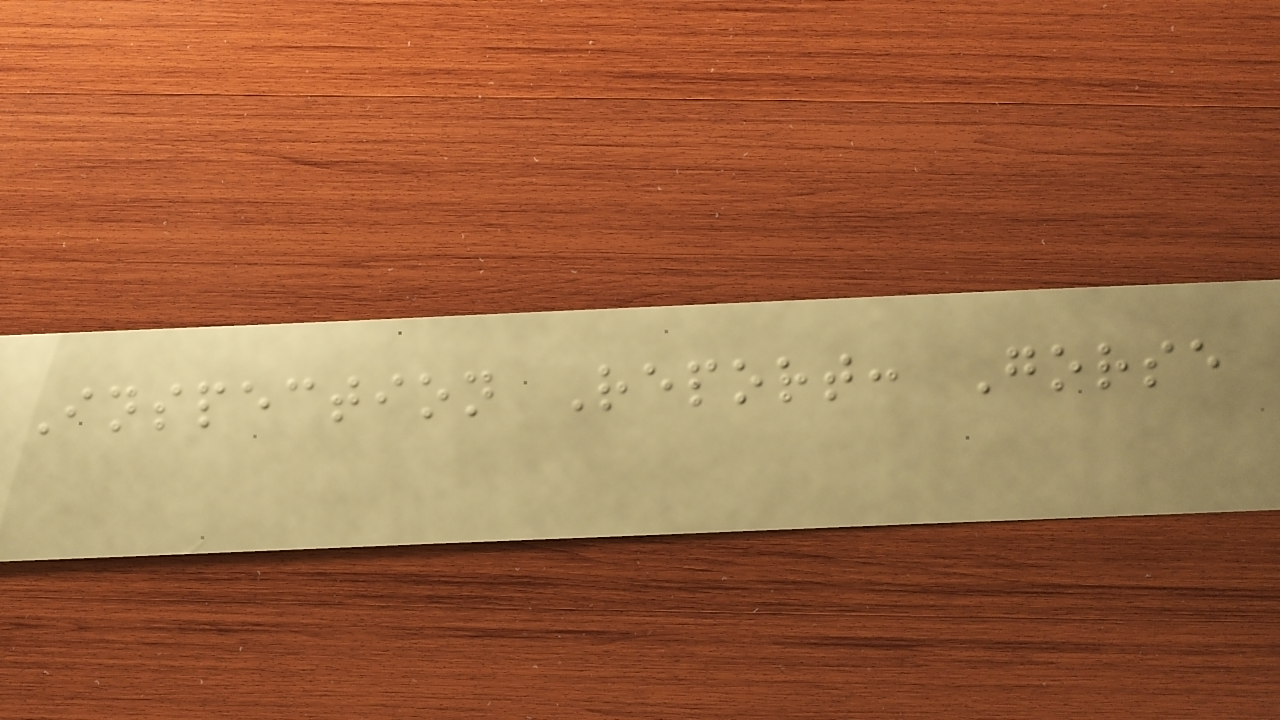Inspection Report: Gorse
